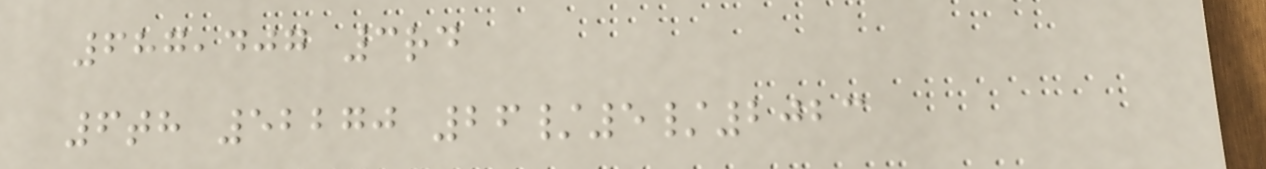687,407 3rd
6th 52270 26/5/2023
